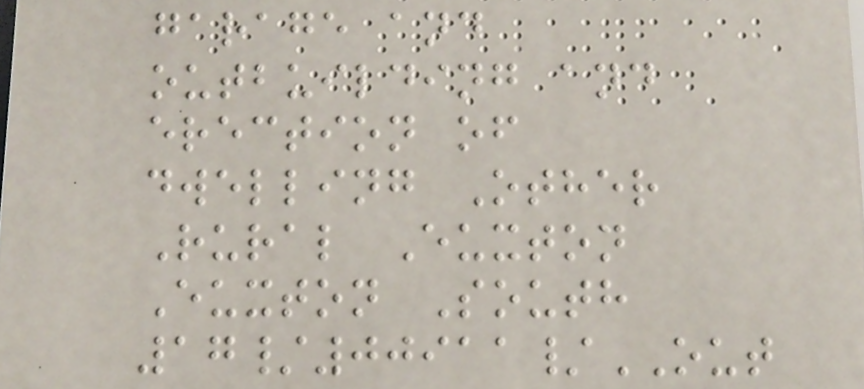garage and
outbuilding and
erection of
dwelling Other
Rural Euxton
Euxton South
17/00911/OUT
